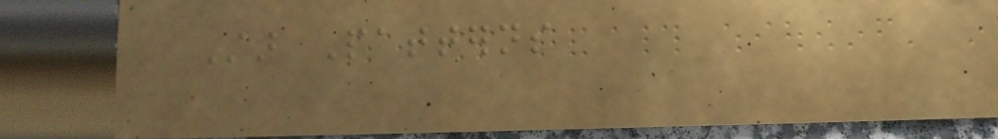Star Patterns
